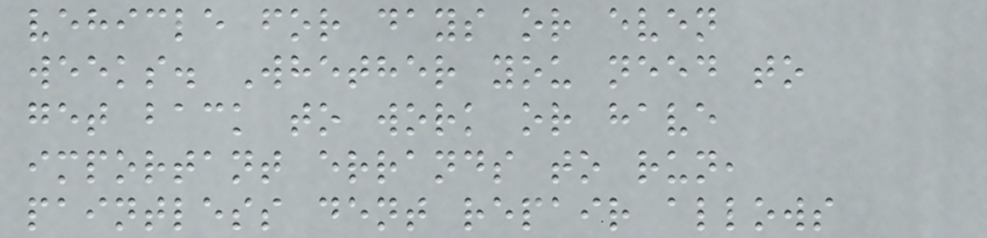vehicle for days or even
weeks. Whether you need to
get back to work or have
important errands to run,
paintless dent repair allows
